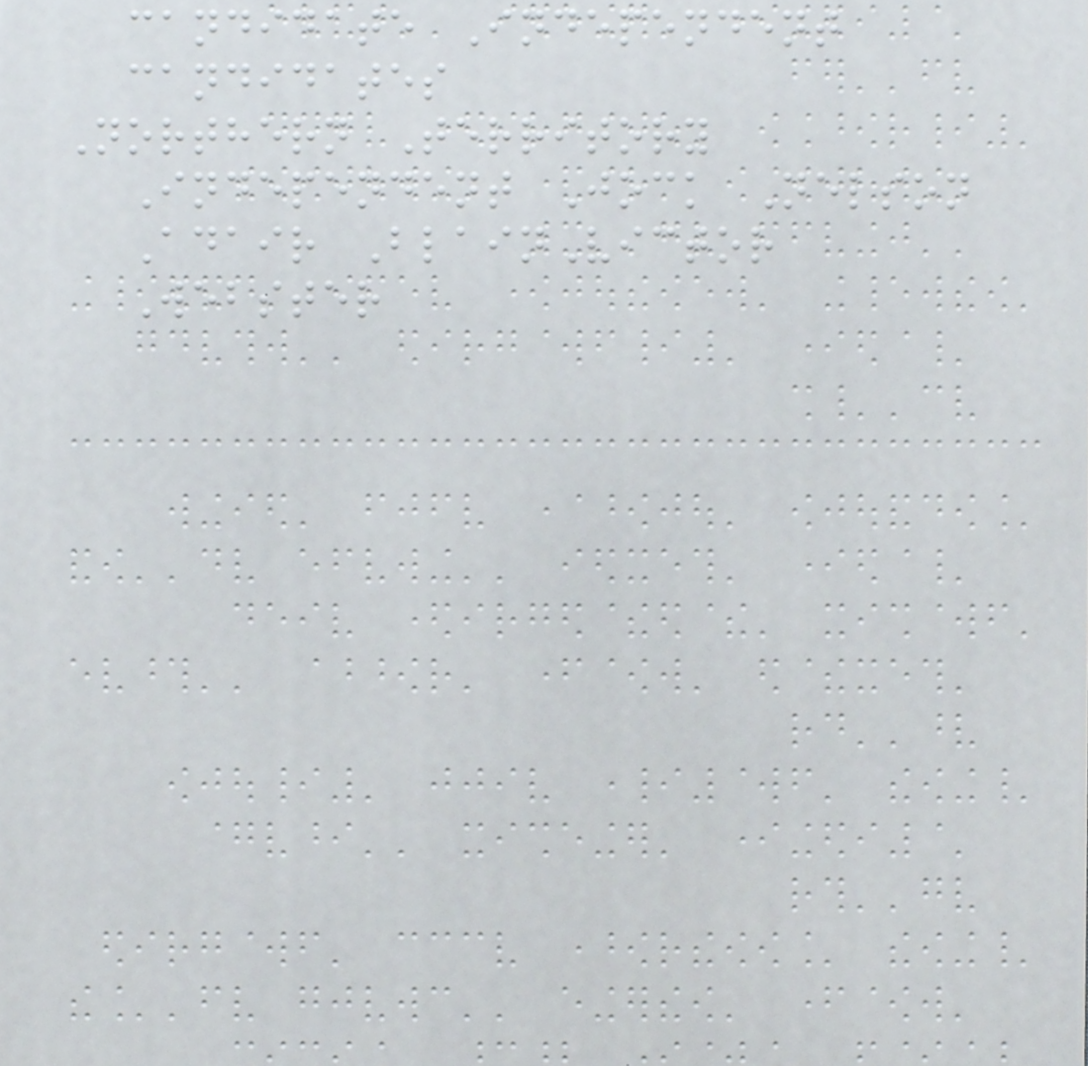candidate Independent
candidates
Northern Territory
Independent Jock Nelson
Adair BlainVictor
Webster
